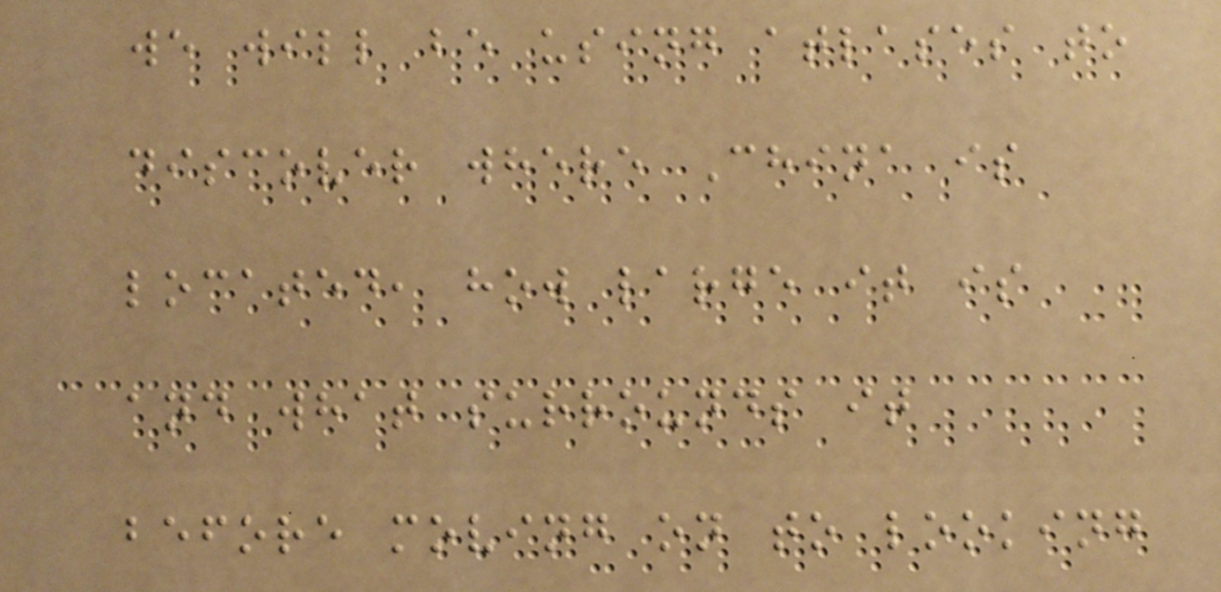we will be using atlases to
discover where China is
located, how large it is
and what surrounds it
before moving on to looking
